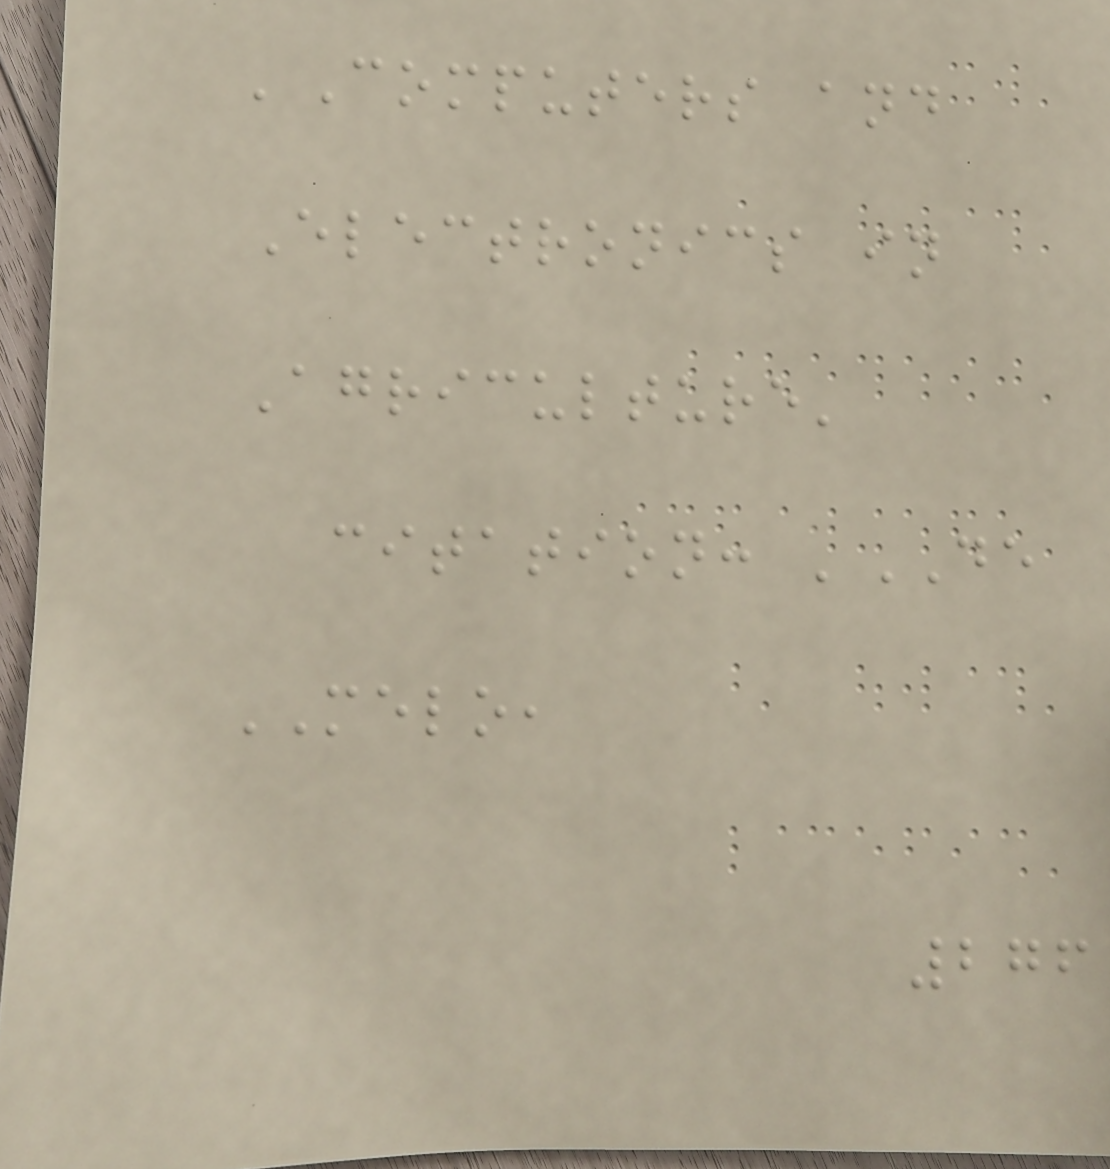'Computers and
Electronics in
Agriculture'
citation: 'DE
MELO,
276
